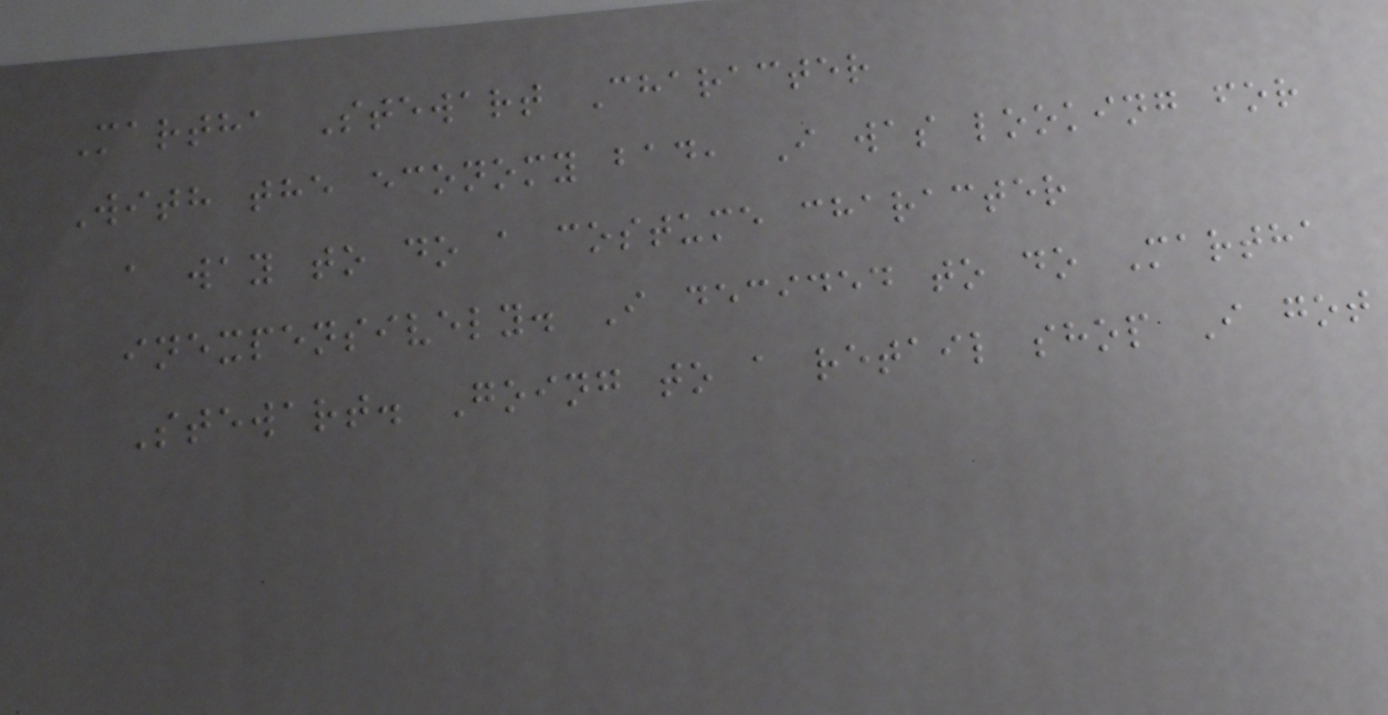Martha Stewart Character
With the economy bad, I was looking for
a way to do a costume character
inexpensively. I decided to do Martha
Stewart. Going to a retail shop I got
